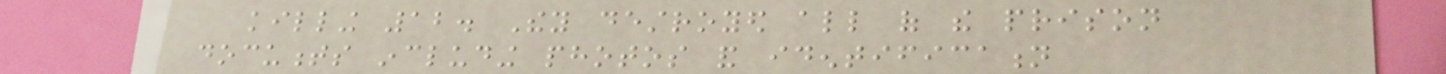killing 12. They destroyed all of the prison
documents including photos and identification
